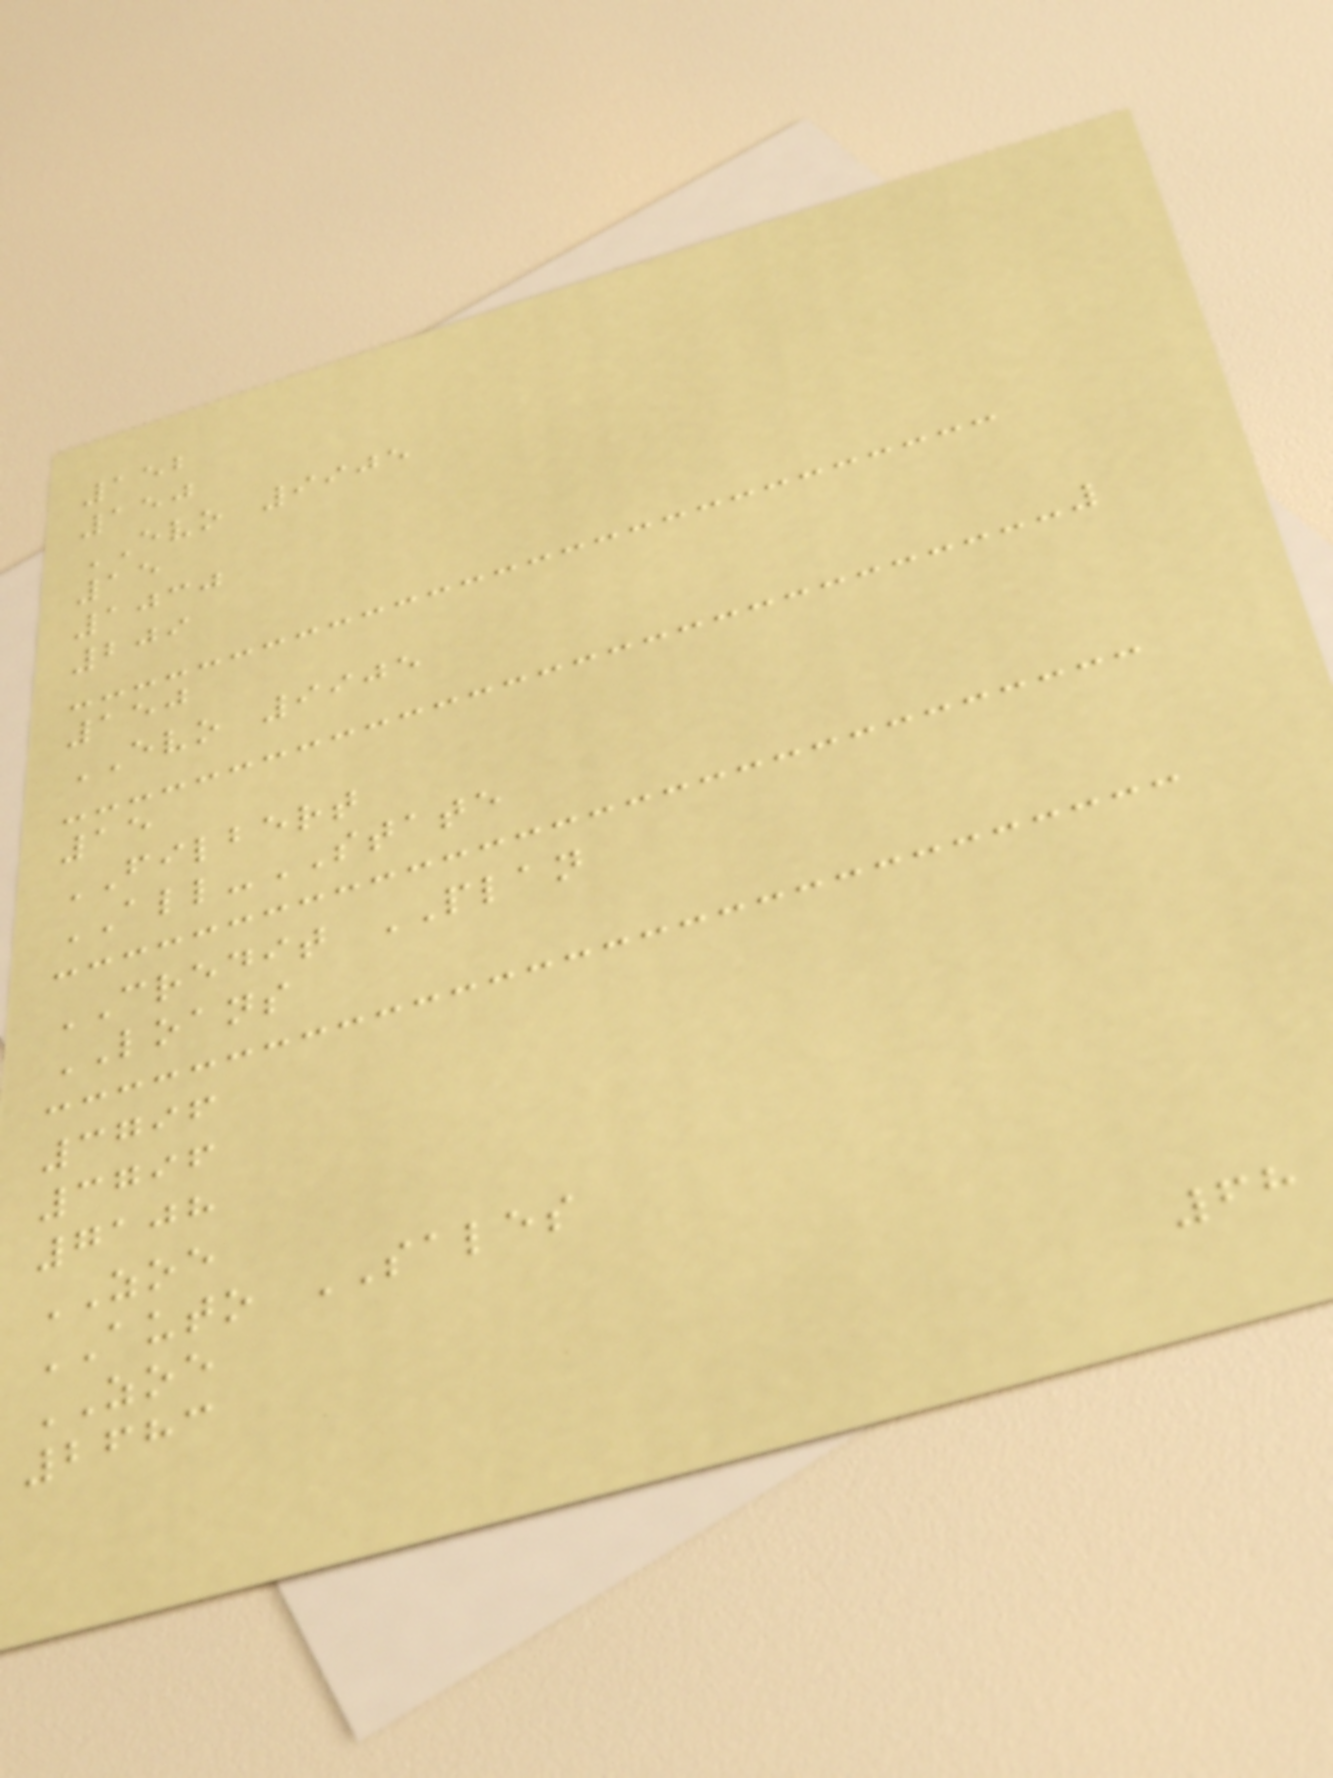152
150
EVO 9905
15
1030
209
150
EVO 9905
15
FILBERT
ALL-STATE
CREDIT PLAN
LOANS
3796
3796
7108
ZOE
AUTO SALES
ZOE
2683
68
